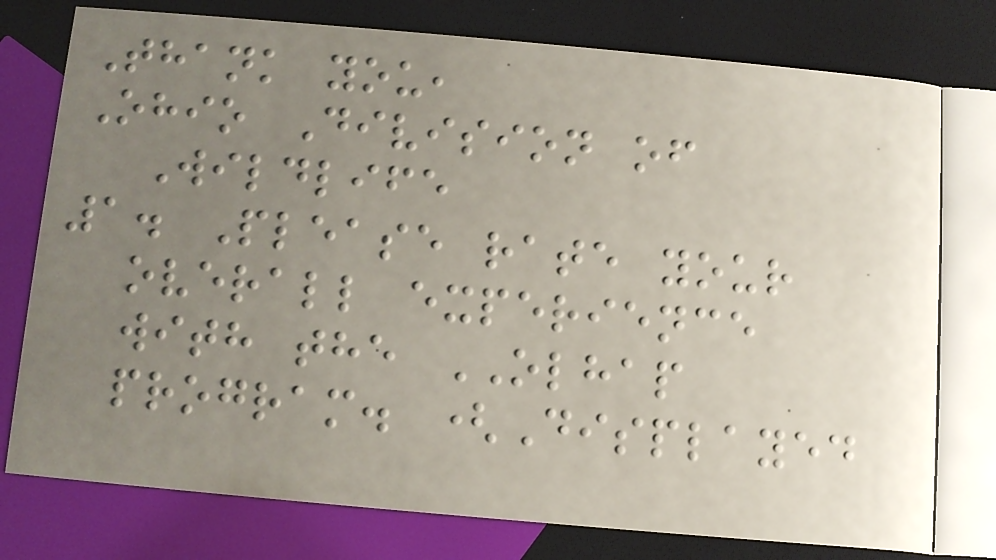Thank you,
Ohio Division of
Wildlife
1. Please rate your
overall experience
with the OLHAP
program. (Displayed
